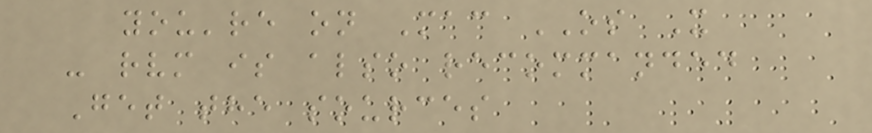you're on Mac OS X
- rvm is also recommanded
Get the sources
